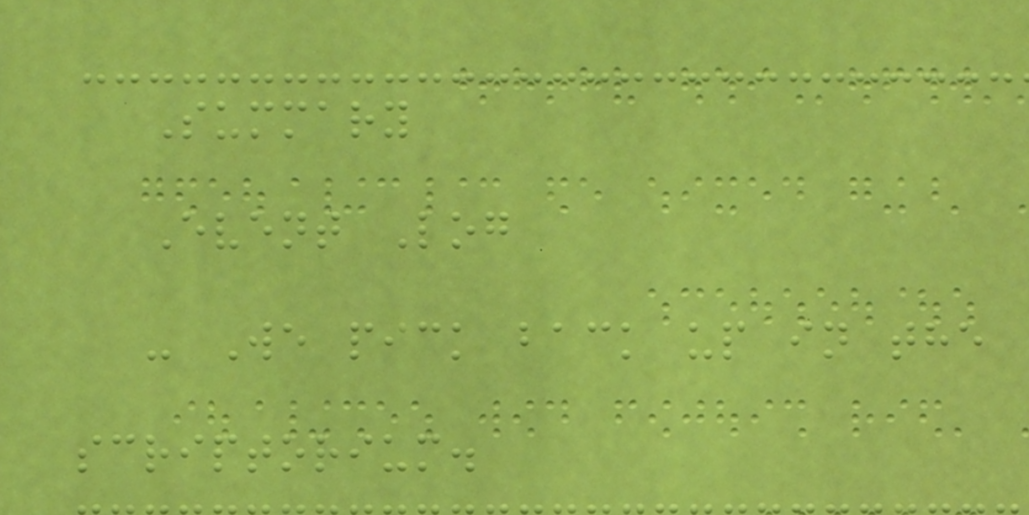Summary
Event Log
- We pick back up in the
scriptorium.
